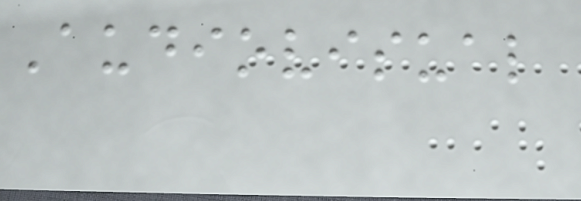Audiovisual
